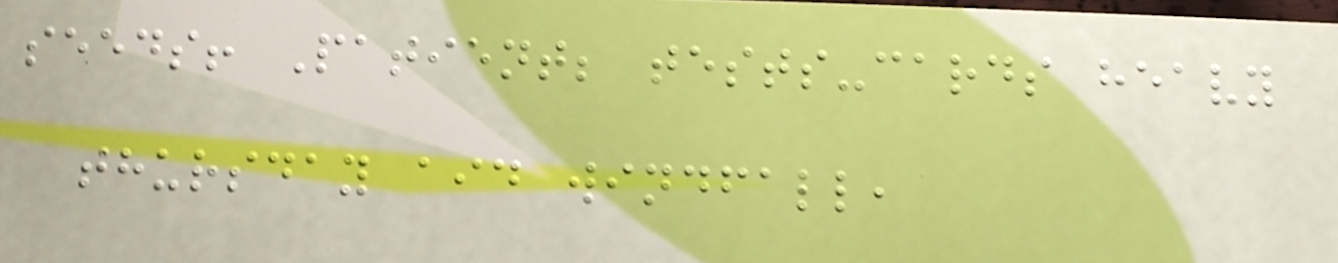seeds! Patient; tests-cards heavy
thursday aid windfall,
